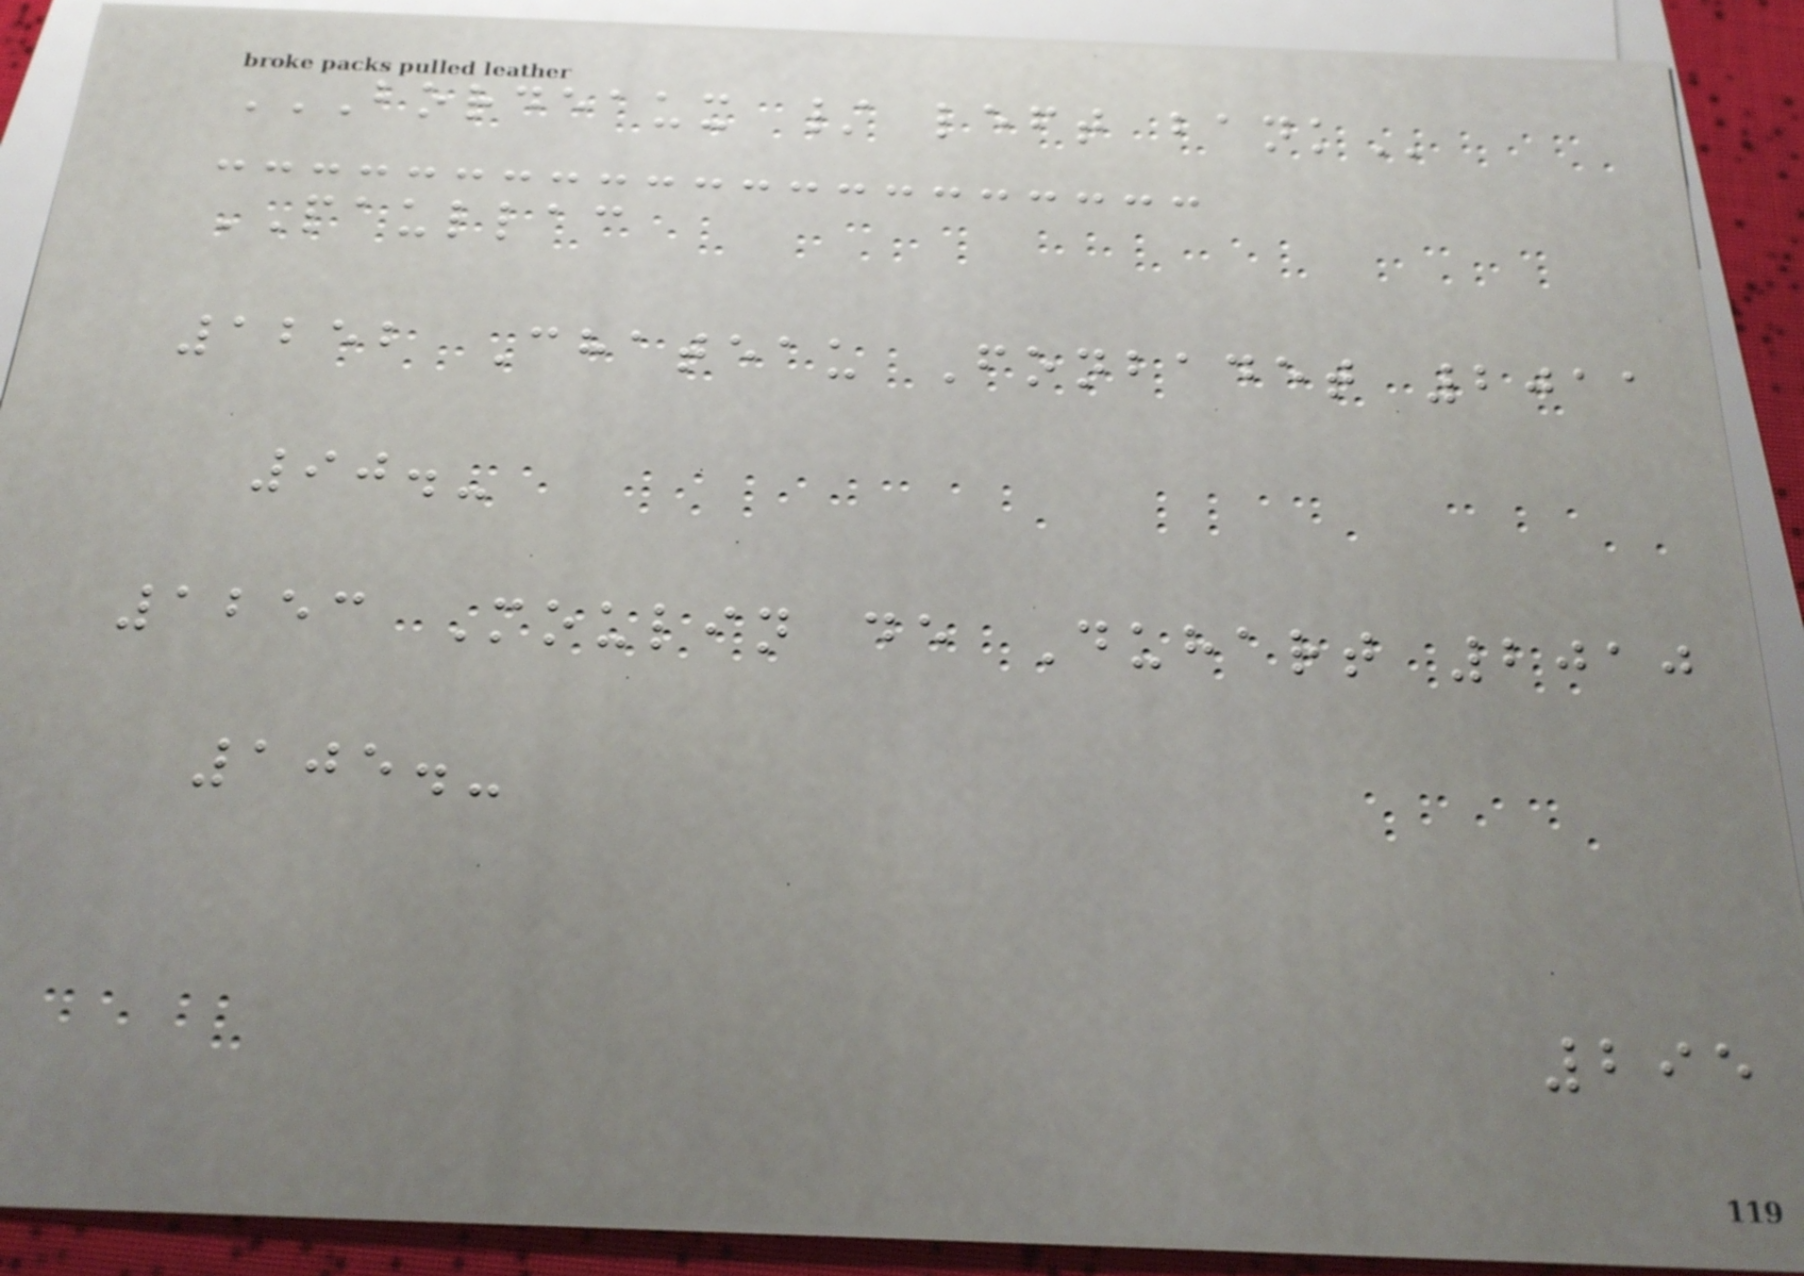BORDEAUX / LEFT BANK
PAULLAC
1252 Chateau Fonbadet 2011
90.-
1253 Moulin de Duhart 2010
105.-
295
